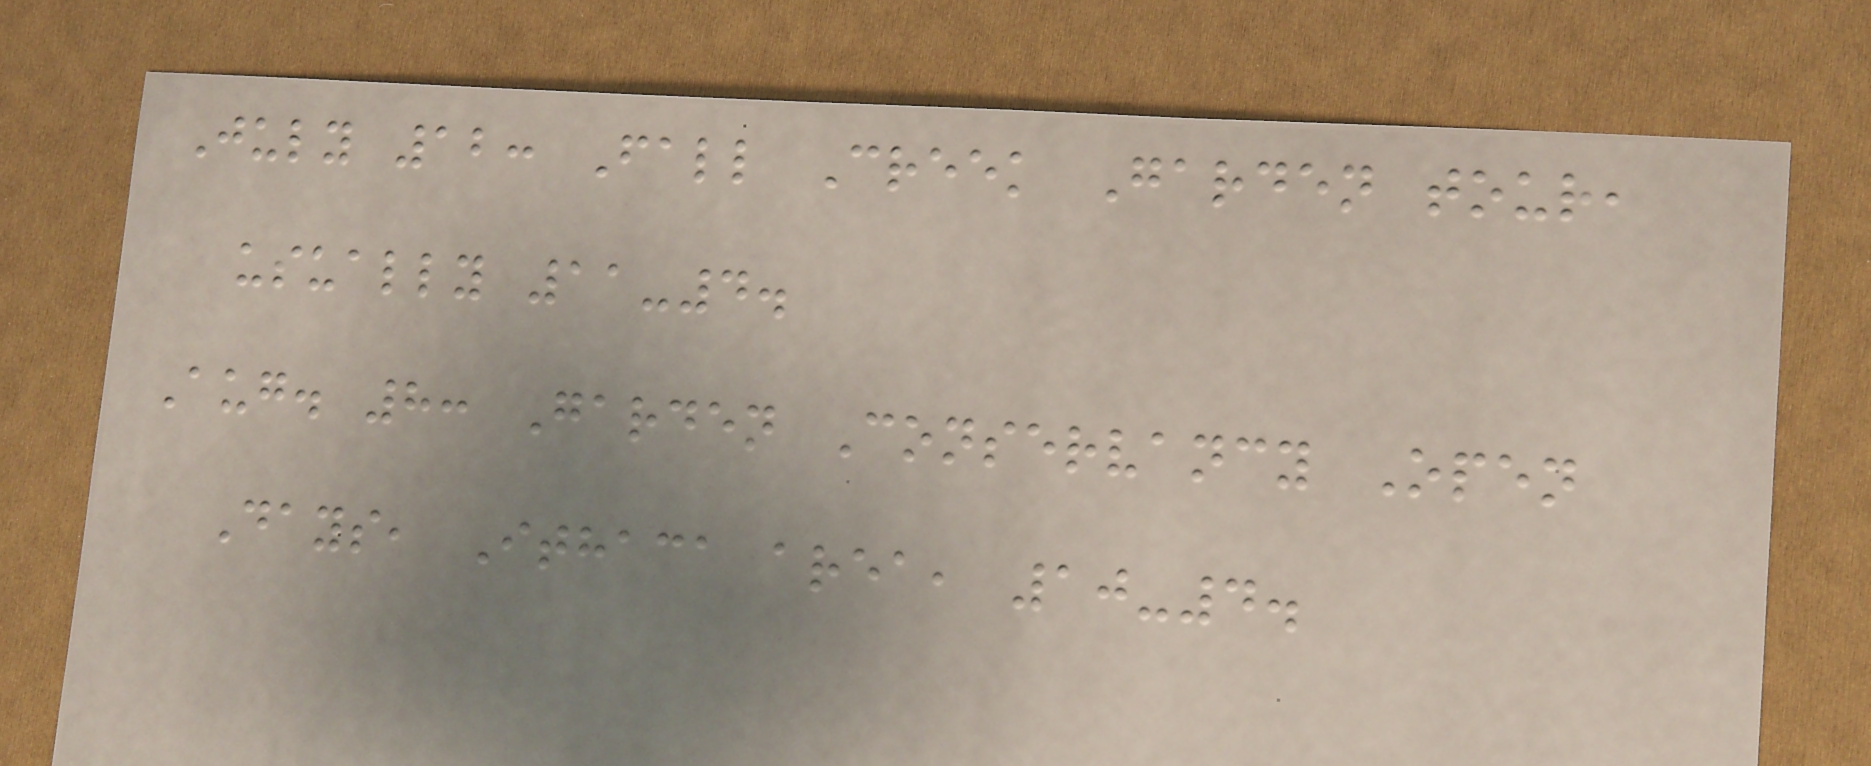July 12: Fall Creek Garden tour,
usually 11-4.
Aug. 8: Garden Conservancy Open
Days, Ithaca area, 10-4.
